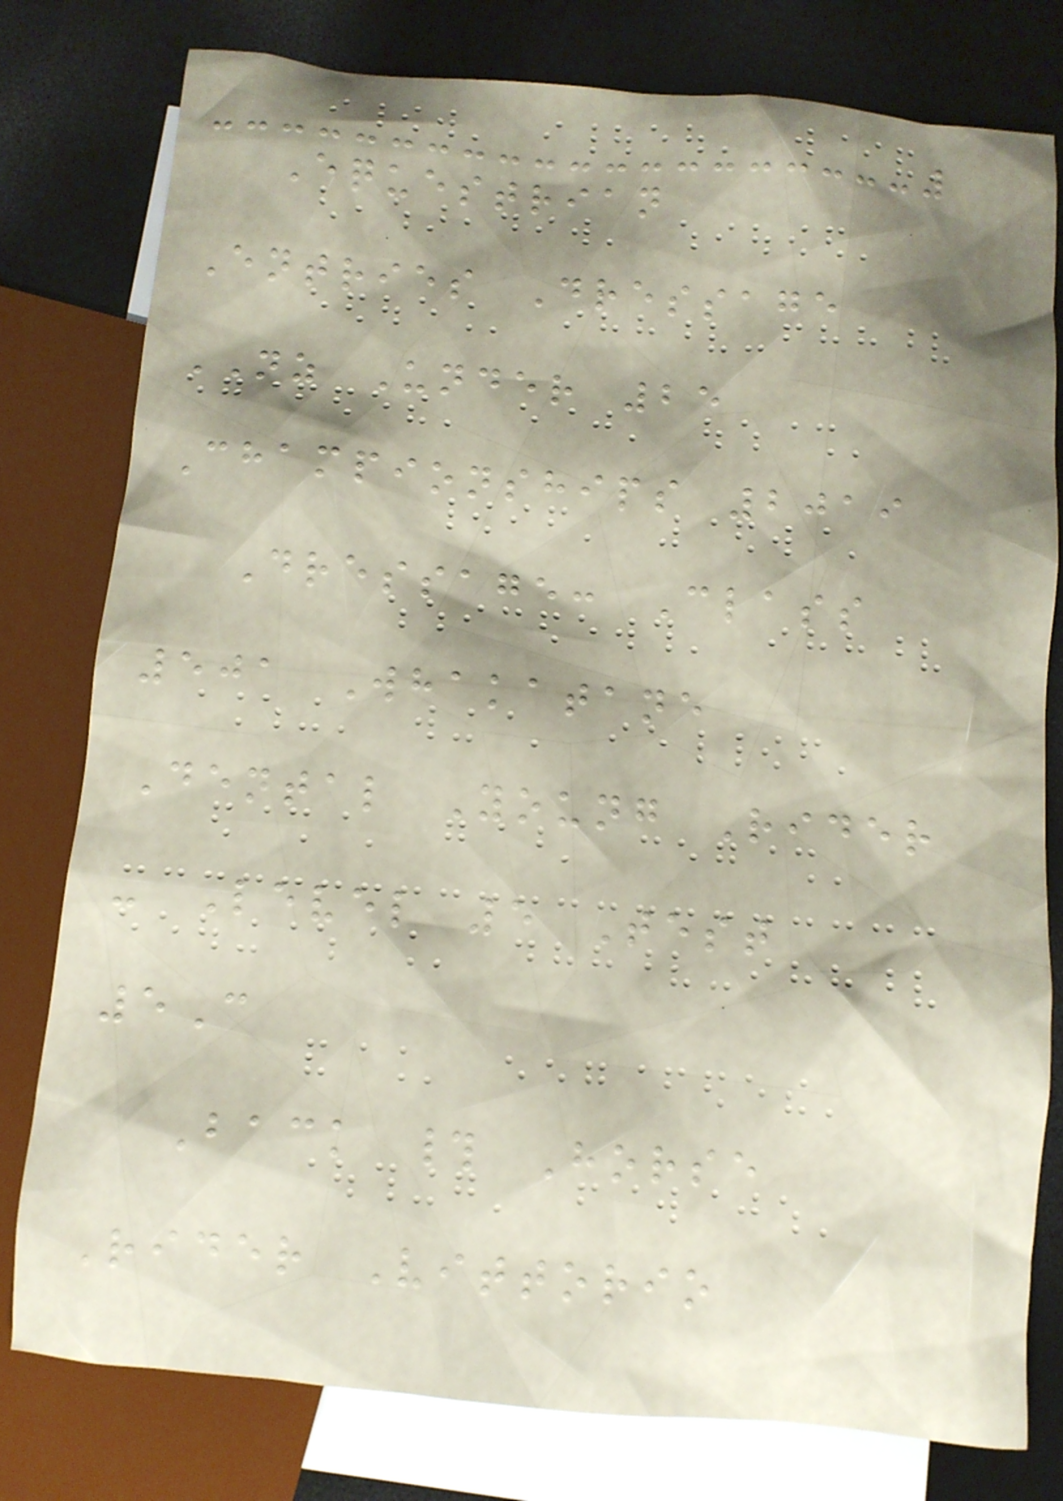Equestrian
Entries Dressage
NZ Under 25
Championships 2019
Dressage: Class
501 Whakatane
Dental Young Rider
- Level 5 Test
5C
Back # Horse
Rider Vittorio
